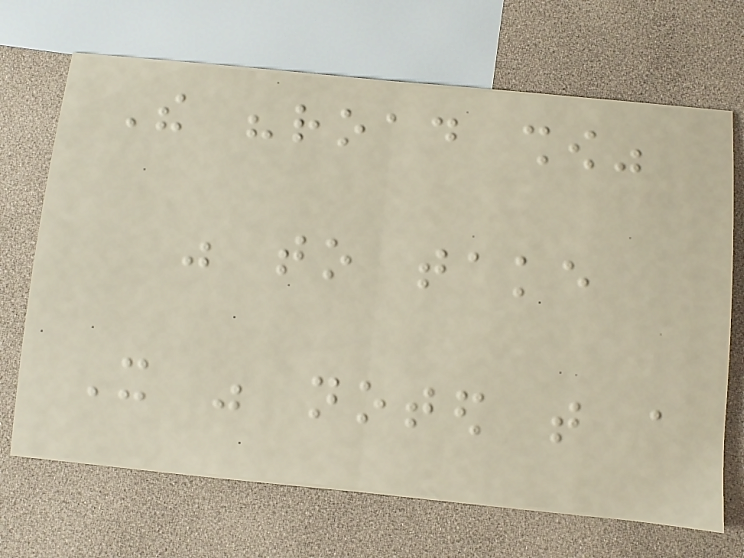The "road show"
was to take
It was noted that a
